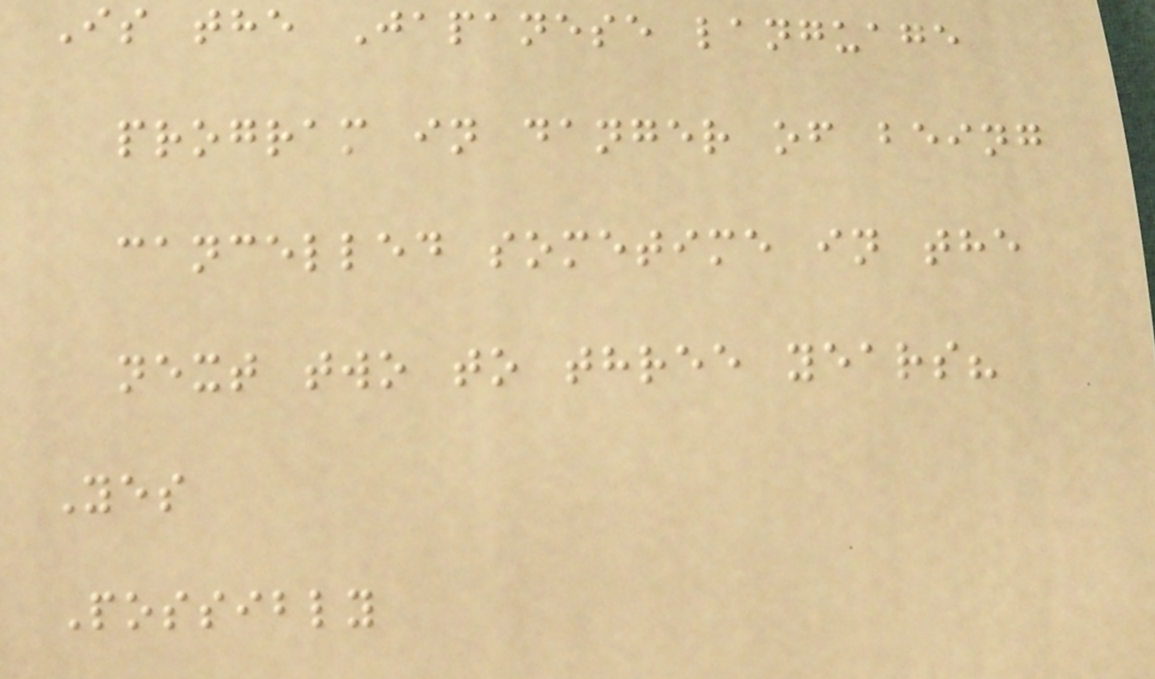Is the Japanese language
program in danger of being
cancelled sometime in the
next two to three years?
Yes
Possibly
